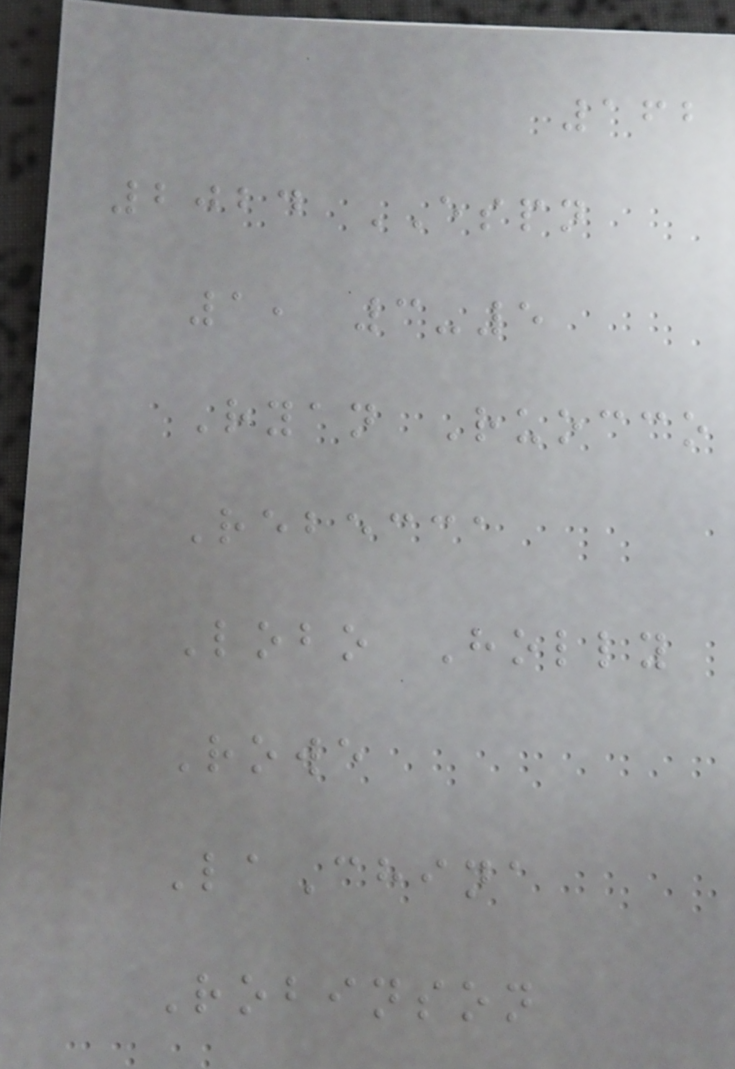162
2024 ESPN
1, 3-5
Ryan Ruocco
Rebecca
Lobo Holly
Rowe
LaChina
Robinson
